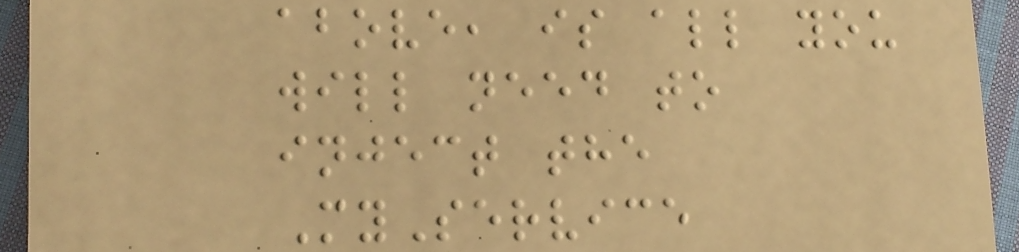above, is all you
will need to
inject the
MyService
